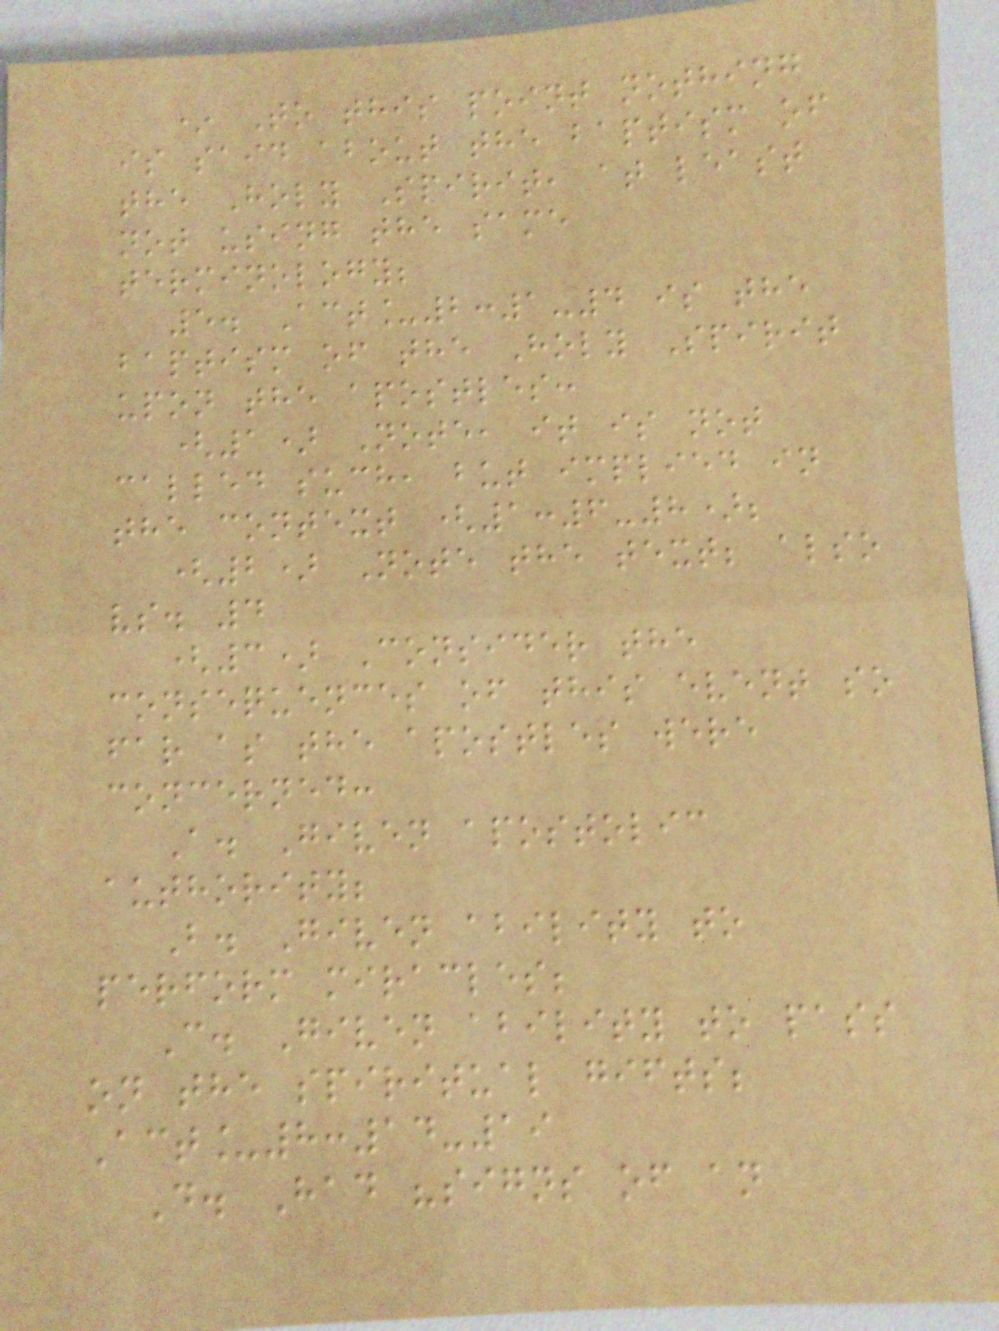* To this point nothing
is said about the baptism of
the Holy Spirit, at least
not using the same
terminology;
5. Act_2:1-4 is the
baptism of the Holy Spirit
upon the apostles:
(1) Note, it is not
called such, but implied in
the context (1:6-8);
(2) Note the text; also
vs. 4
(3) Consider the
consequences of this event so
far as the apostles were
concerned:
A. Given apostolic
authority;
B. Given ability to
perform miracles;
C. Given ability to pass
on the spiritual gifts;
Act_8:14-19
D. Had "signs of an
